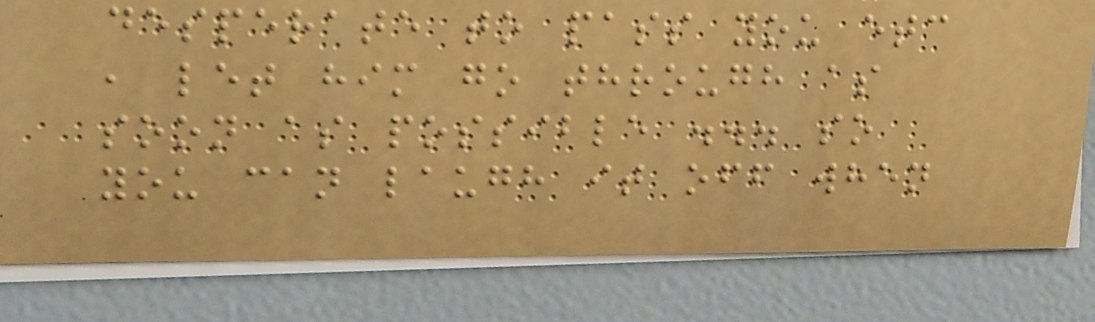desperate to pass you etc
, let him go through as
soon as possible ... so
you can laugh it off when
